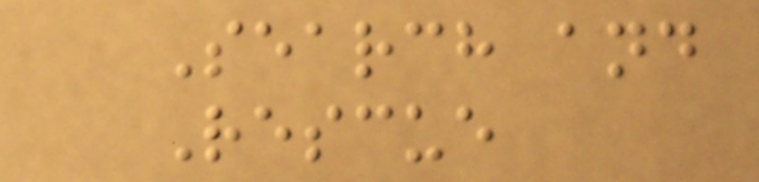Search and
Rescue
